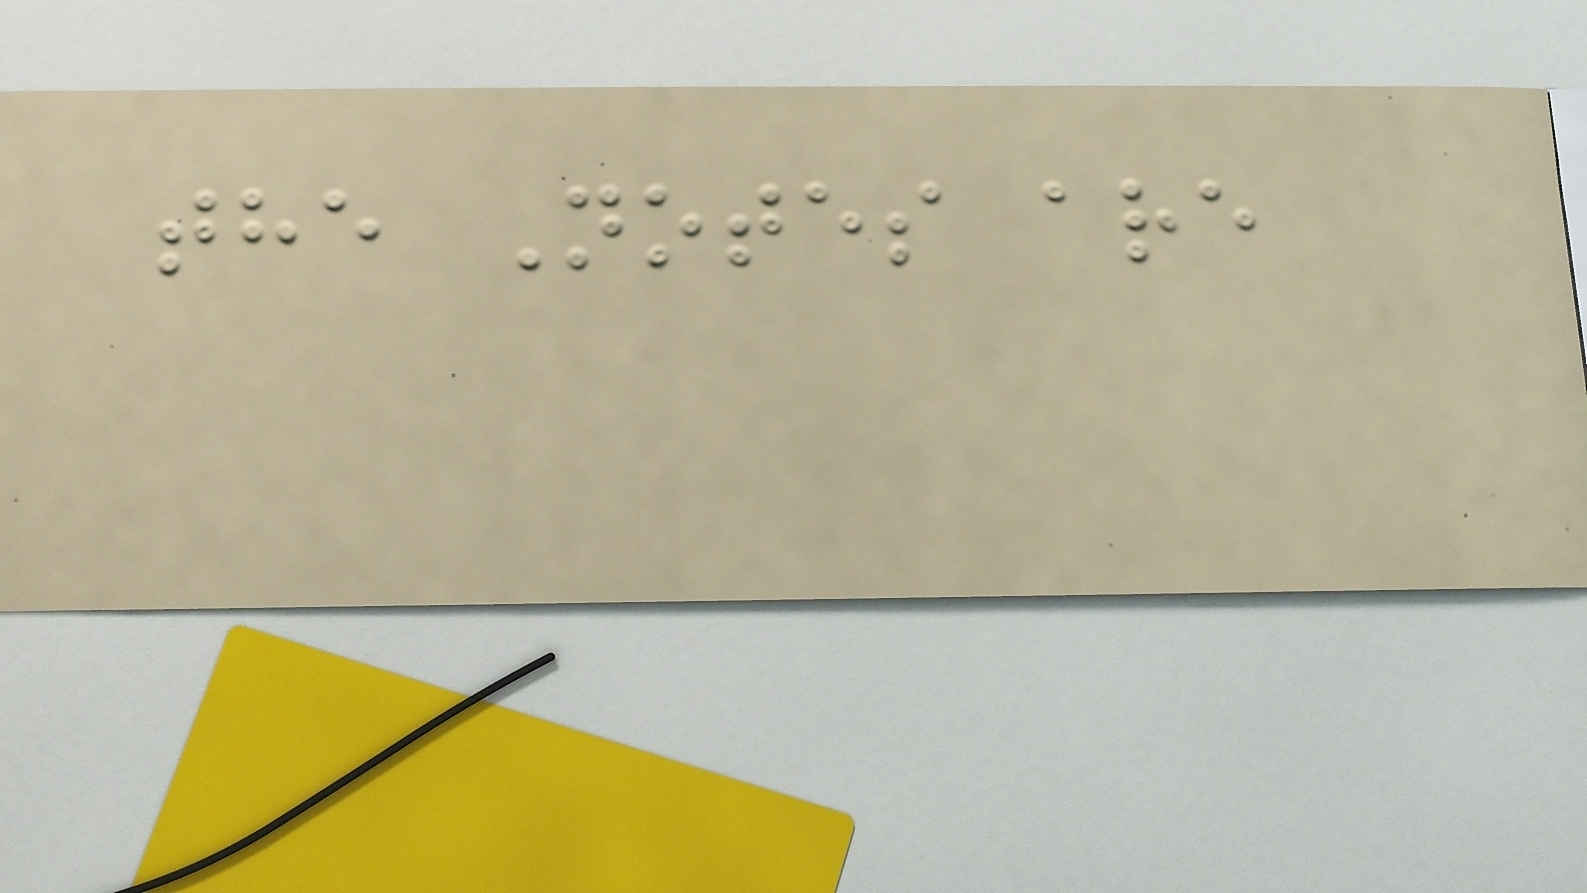the Notes are
